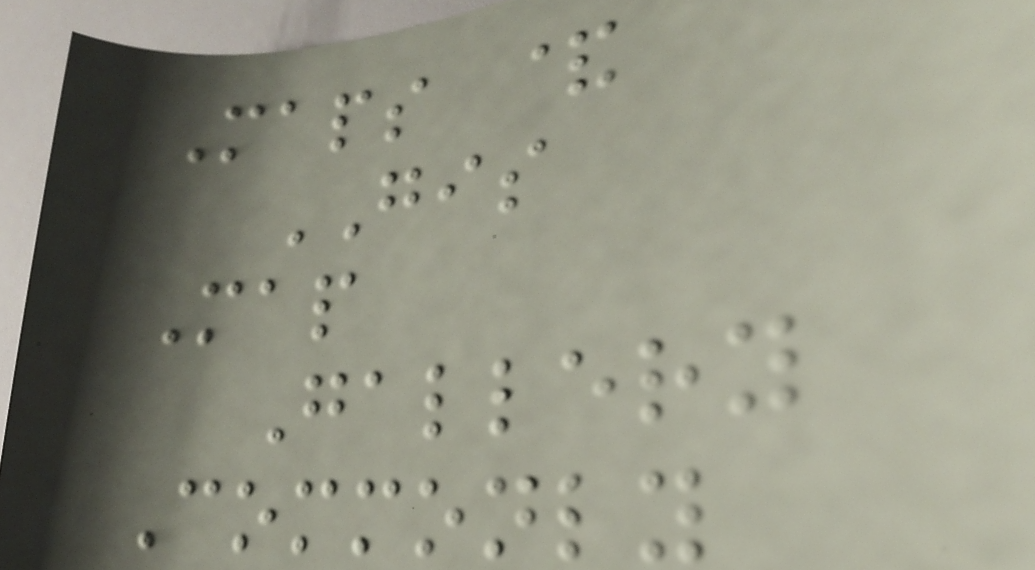Maps &
GIS
Map
Gallery
Commonly
